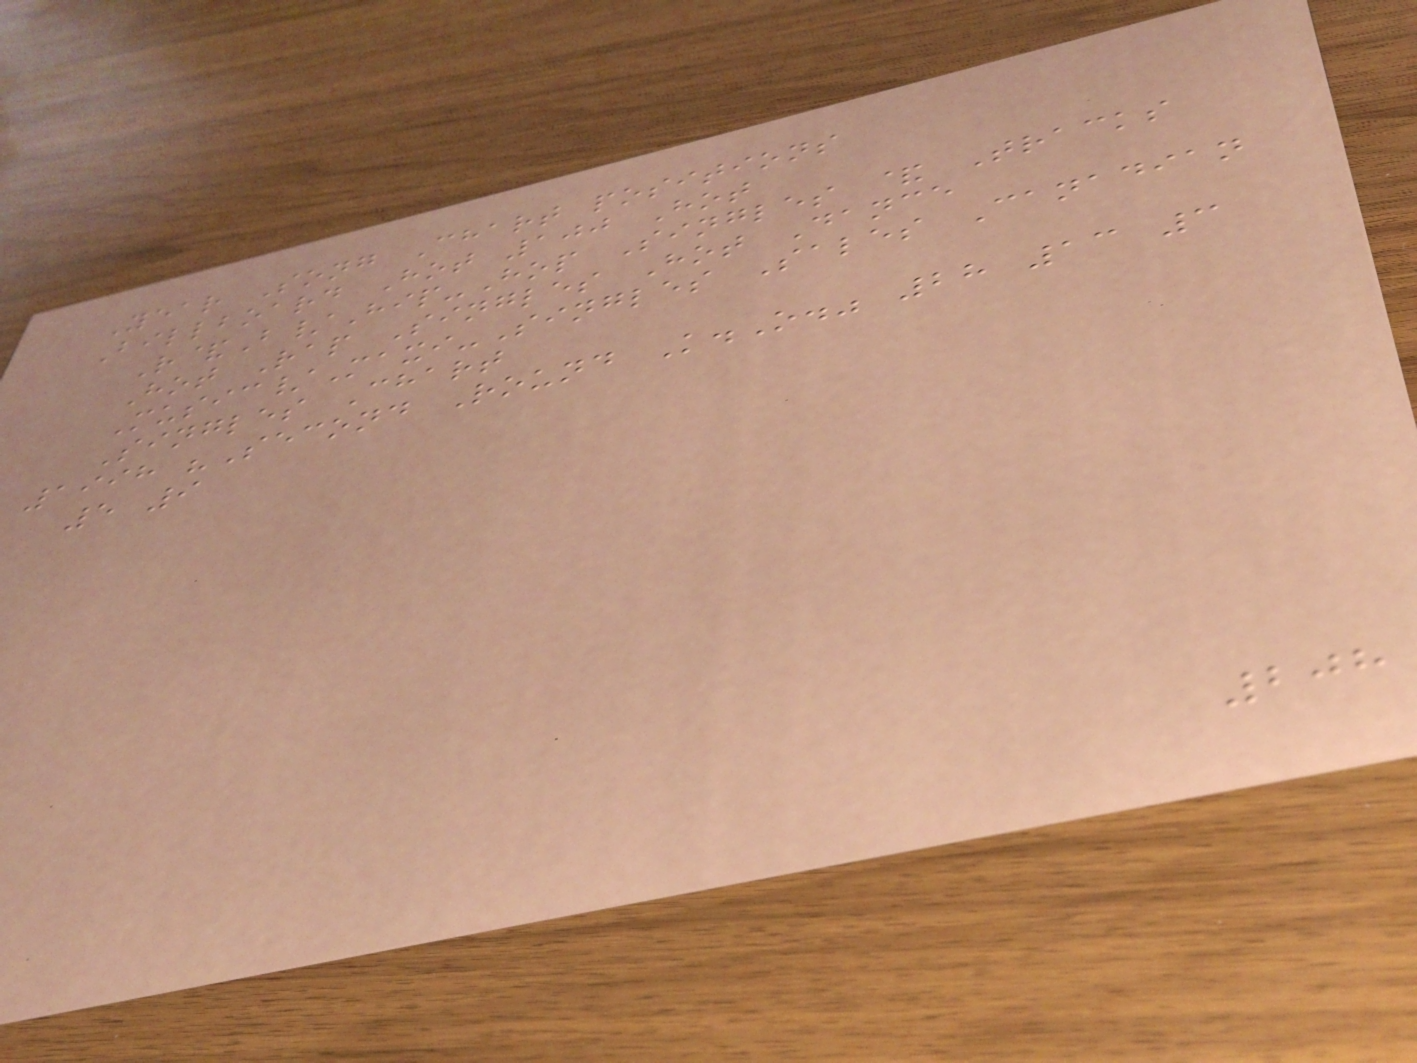Year Song Chart positions
Billboard Hot 100 Hot
R&B/Hip-Hop Singles & Tracks
Hot Rap Singles Hot Dance
Music/Maxi-Singles Sales Canadian
Singles Chart
1998 "Second Round K.O." 28 13 3
5 9
208
